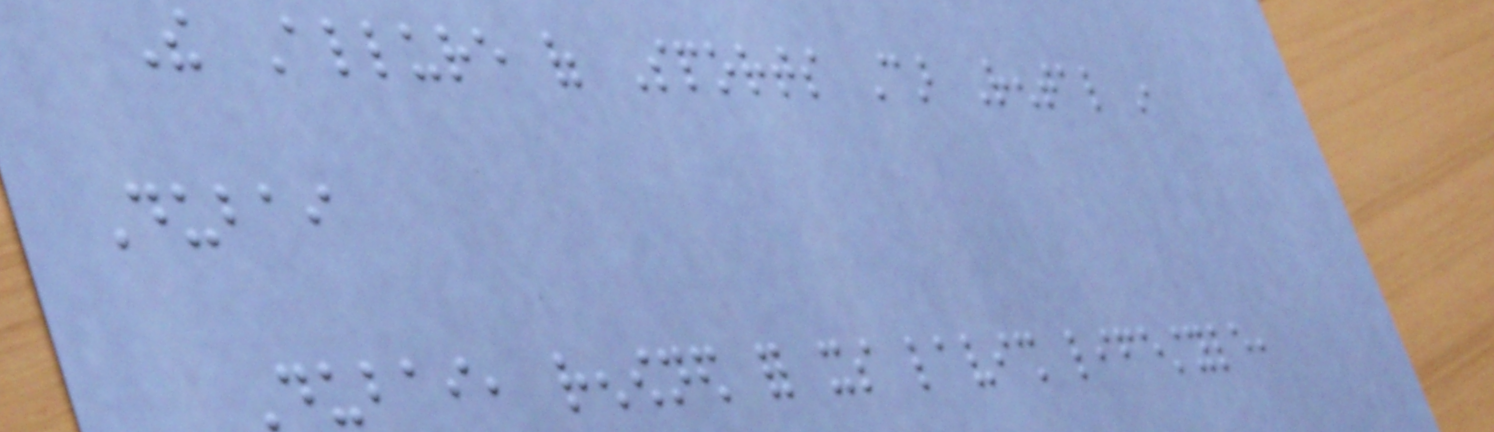The Allure of Sports Car Rental in
Dubai
Dubai, renowned for its lavish lifestyle,
